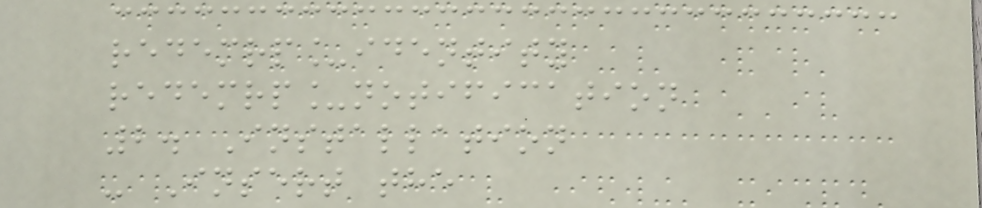redemrp_identity
redemrp_notification
2. Installation
- Insert the
